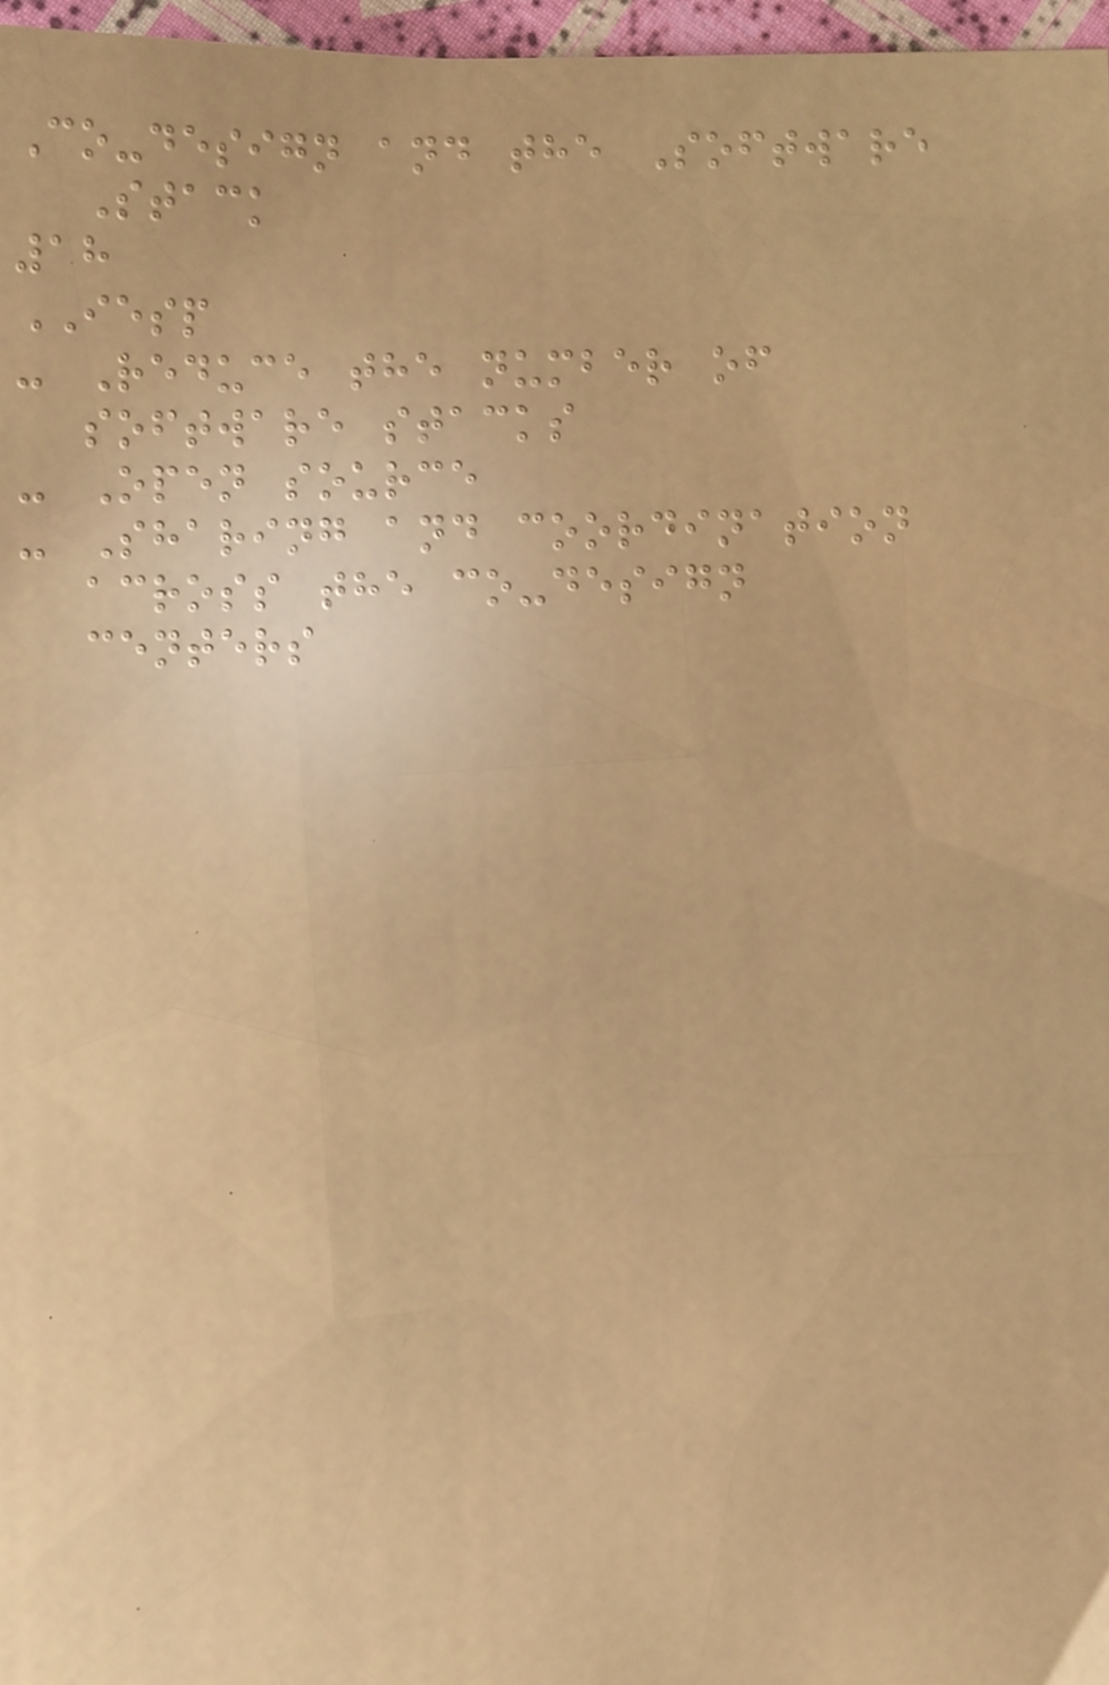Co-design and the Software
Stack
18
IESP
- Reduce the number of
software stacks
- Open source
- Sharing and coordination
across the co-design
centers
